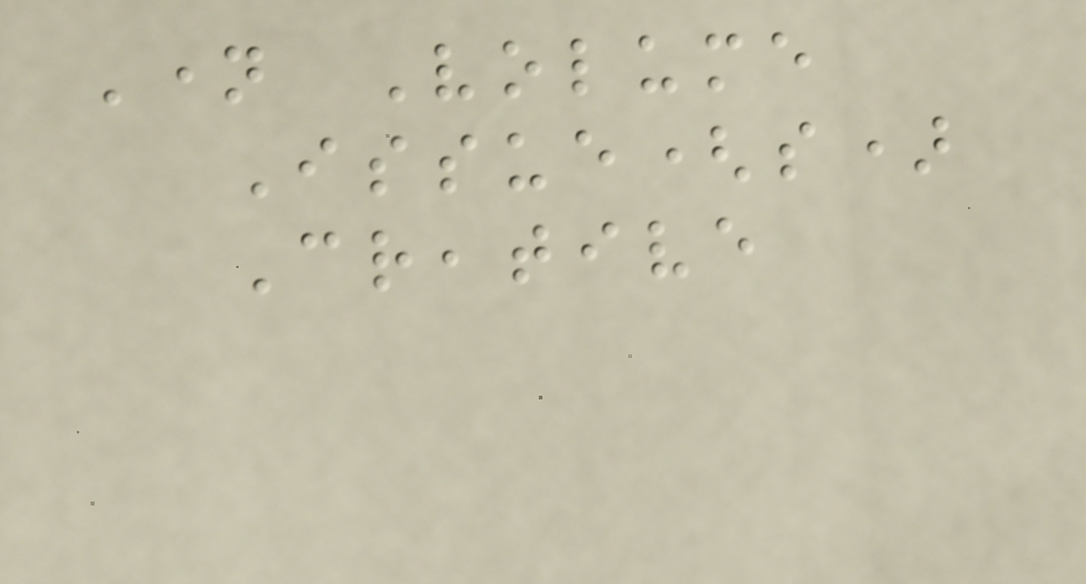Name Volume
Issue(s)
Creative
